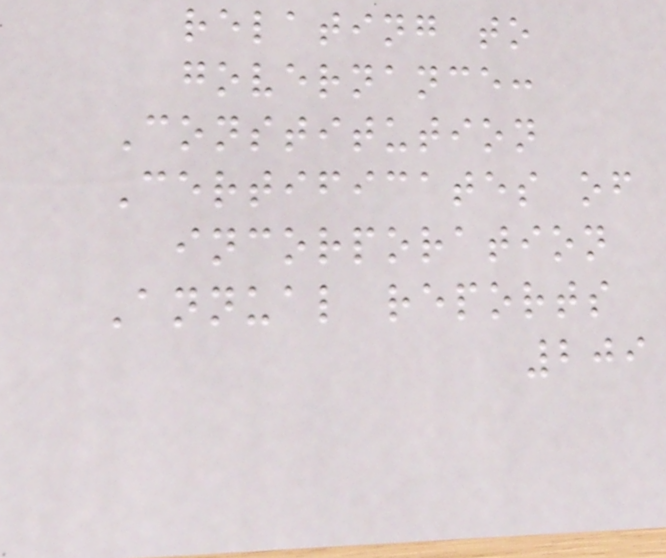relating to
governance:
Constitution
Certificates of
incorporation
Annual reports
209
